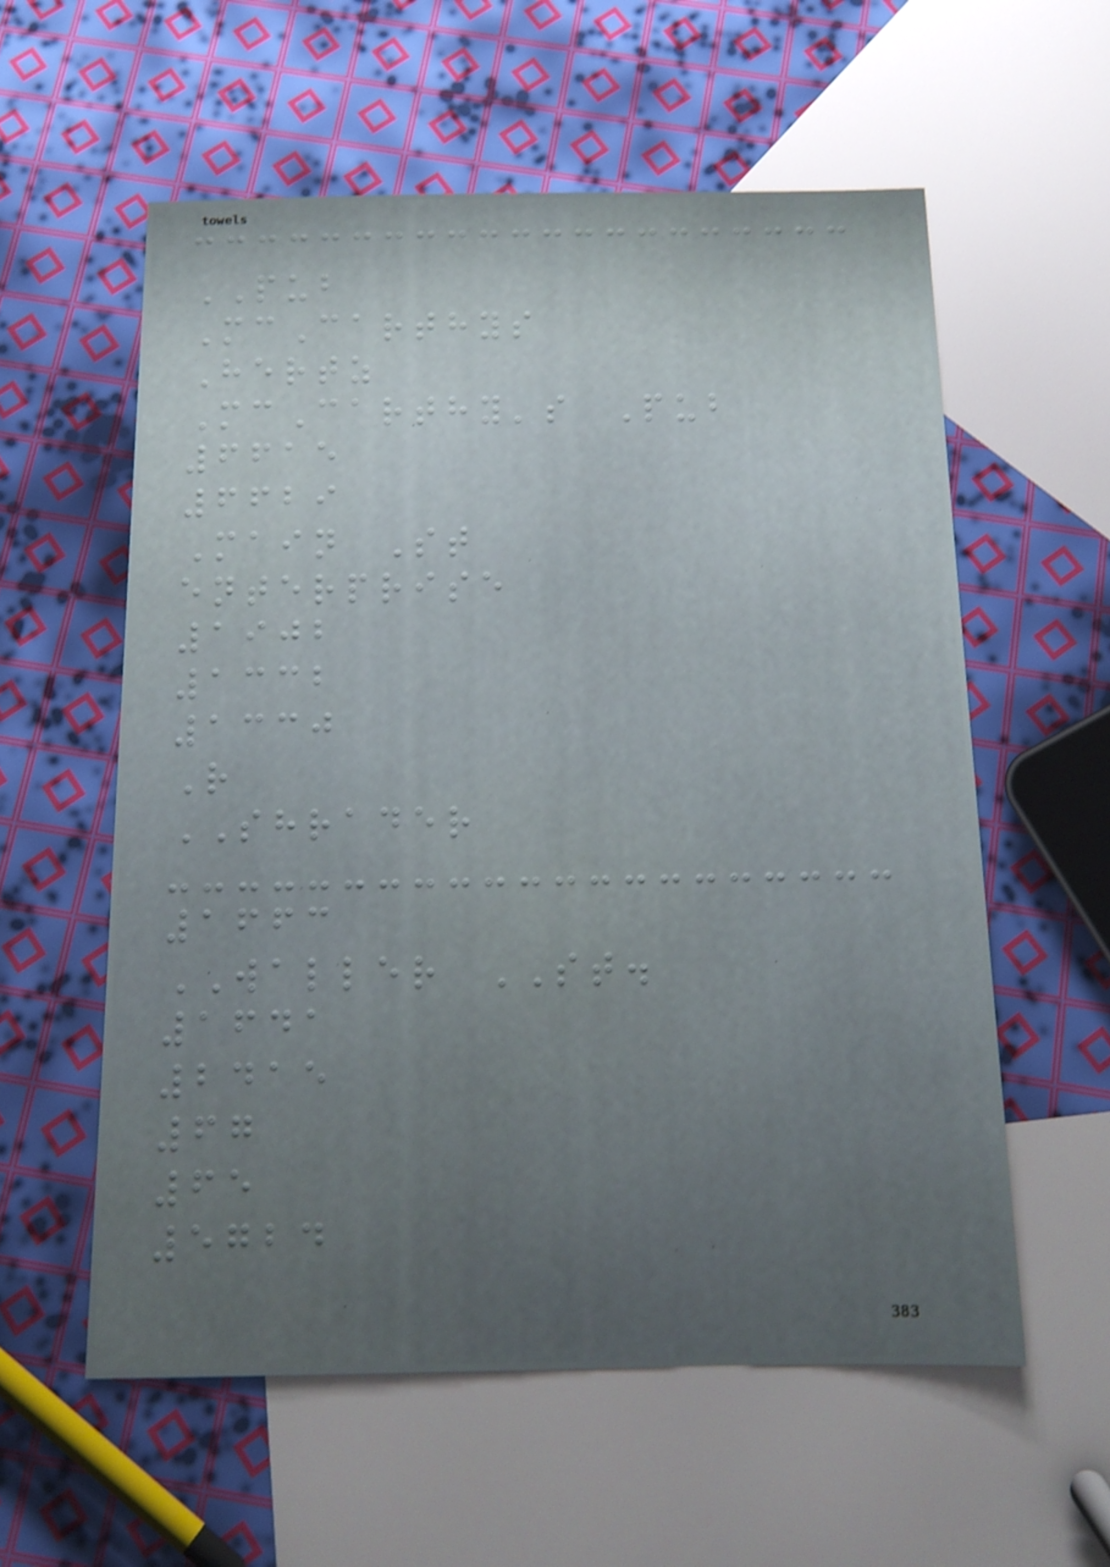PUB
McCarthys
Hertz
McCarthy's Pub
6615
6629
Main St
enterprise
1902
1332
1330
R
SHRADER
1663
WALLER ST.
1641
2415
67
65
5724
